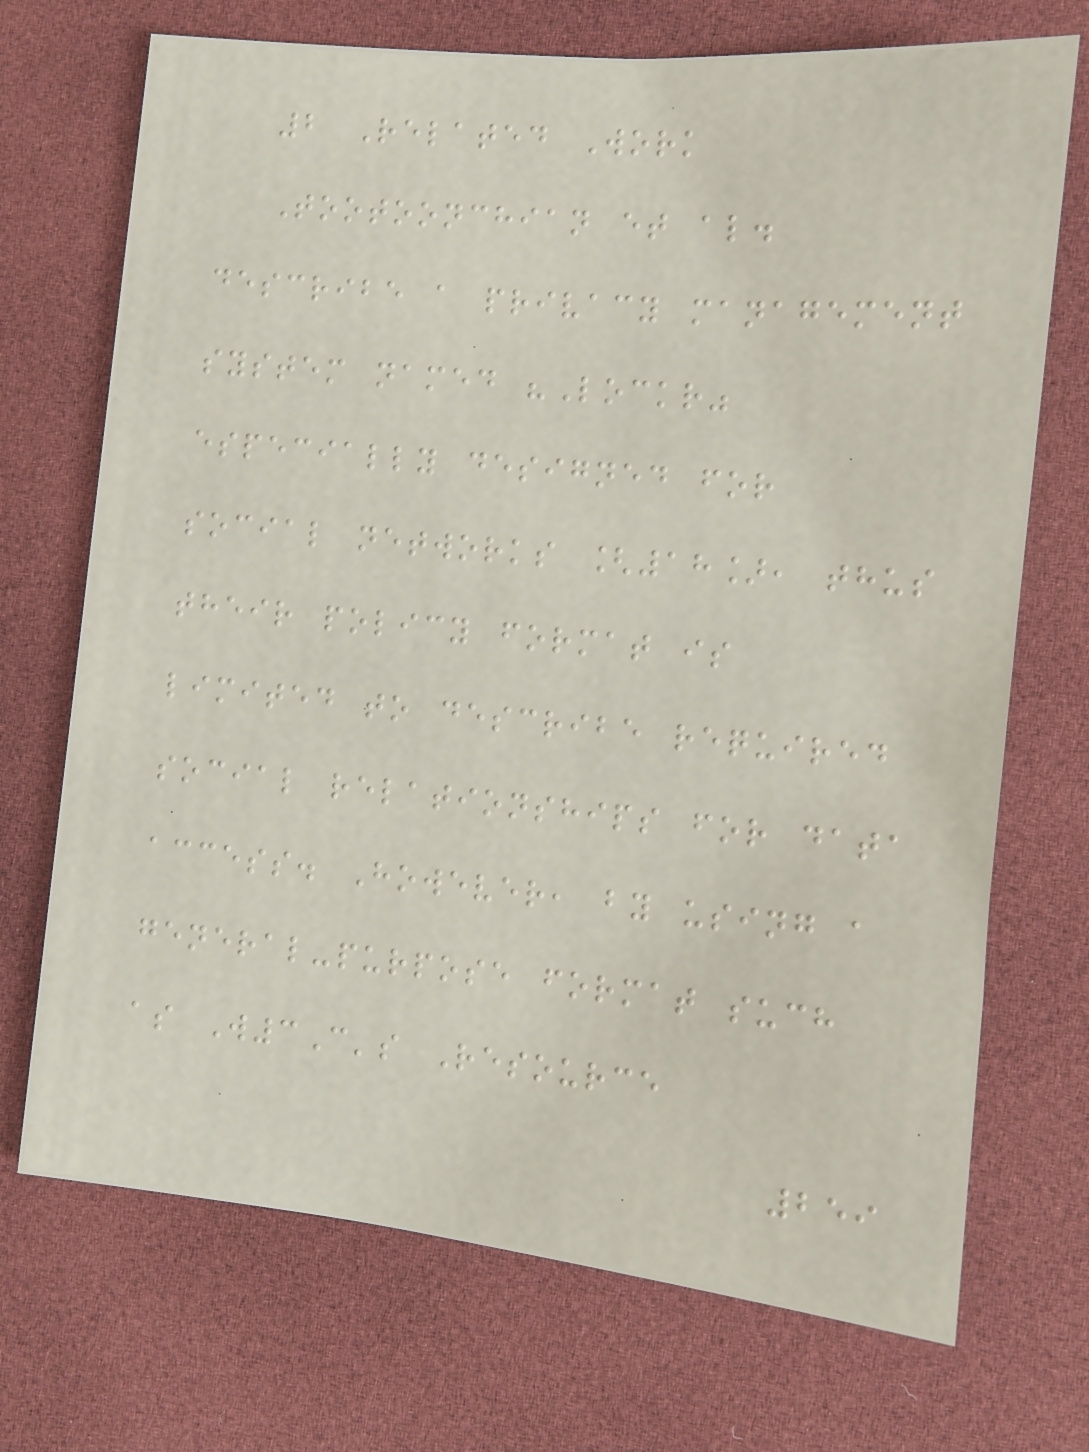2 Related Work
Tootoonchian et al.
describe a privacy management
system named "Lockr"
especially designed for
social networks [18], thus
their policy format is
limited to describe required
social relationships for data
access. However, by using a
general-purpose format such
as W3C's Resource
259
